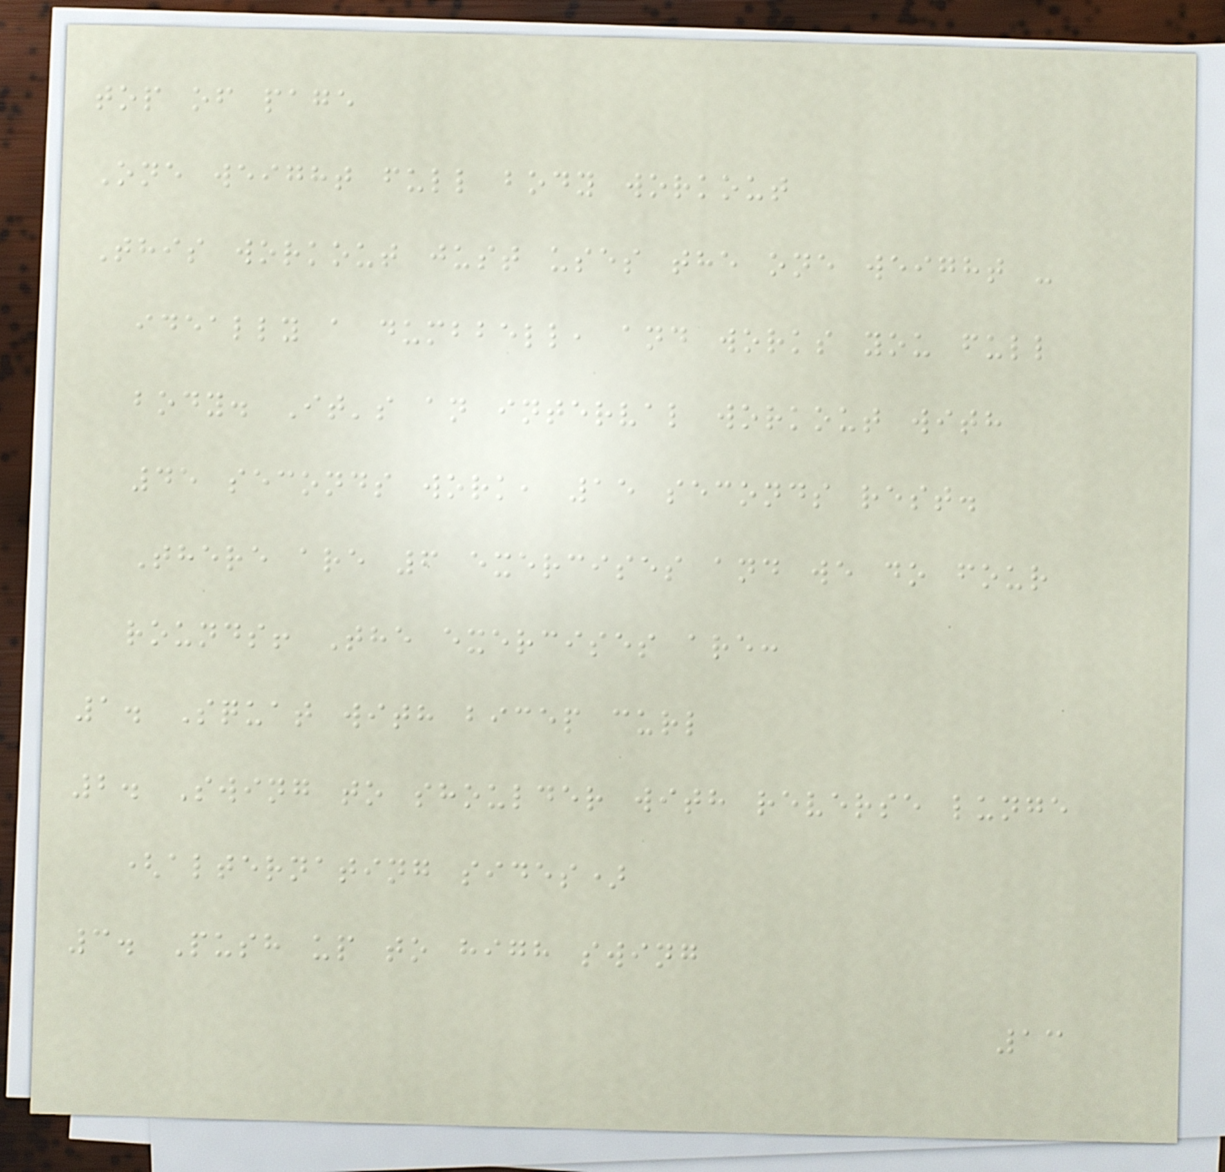top of page
One weight full body workout
This workout just uses the one weight -
ideally a dumbbell, and works you full
body. It's an interval workout with
45 seconds work, 15 seconds rest.
There are 6 exercises and we do four
rounds! The exercises are:
1. Squat with bicep curl
2. Swing to shoulder with reverse lunge
(alternating sides)
3. Push up to high swing
13
